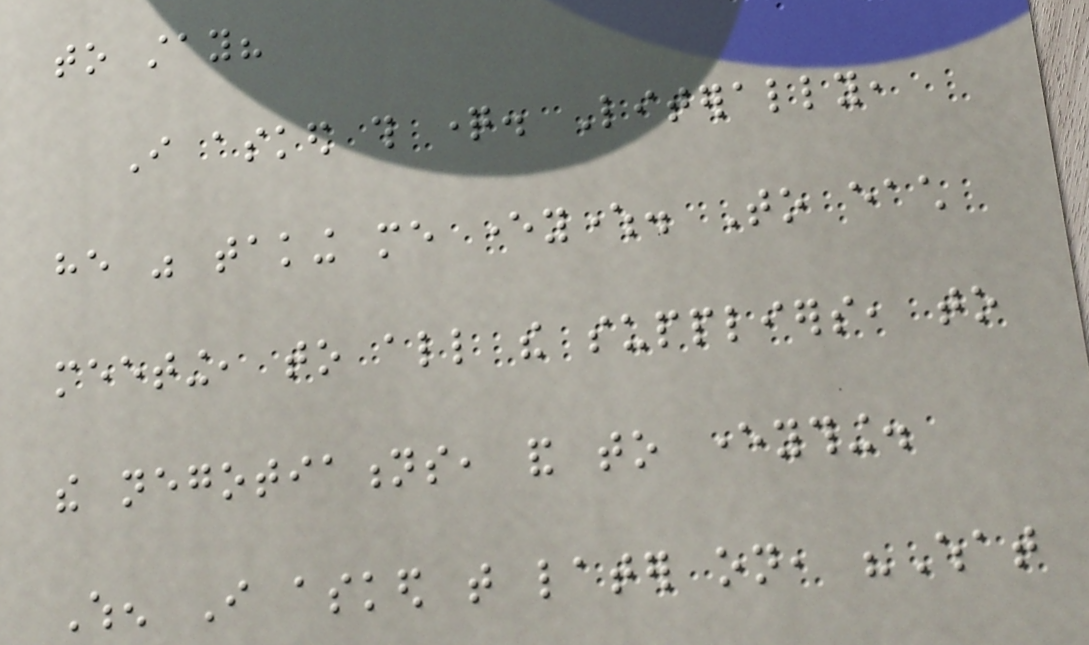to stay?
I asked this question. Literally,
he was taking me everywhere. To each
meeting, to all the suppliers, to
the negotiations, and to everything.
When I asked that later on, "What
